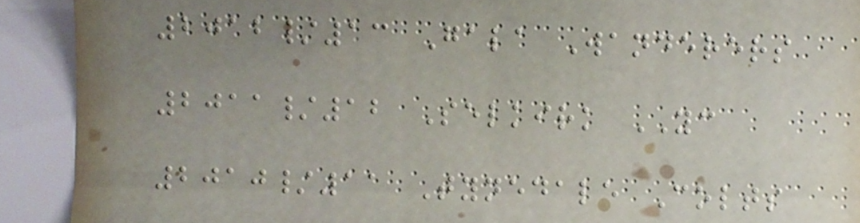2012/13 Gala Wanderers
2011/12 Selkirk YC
2010/11 Tynedale Colts
